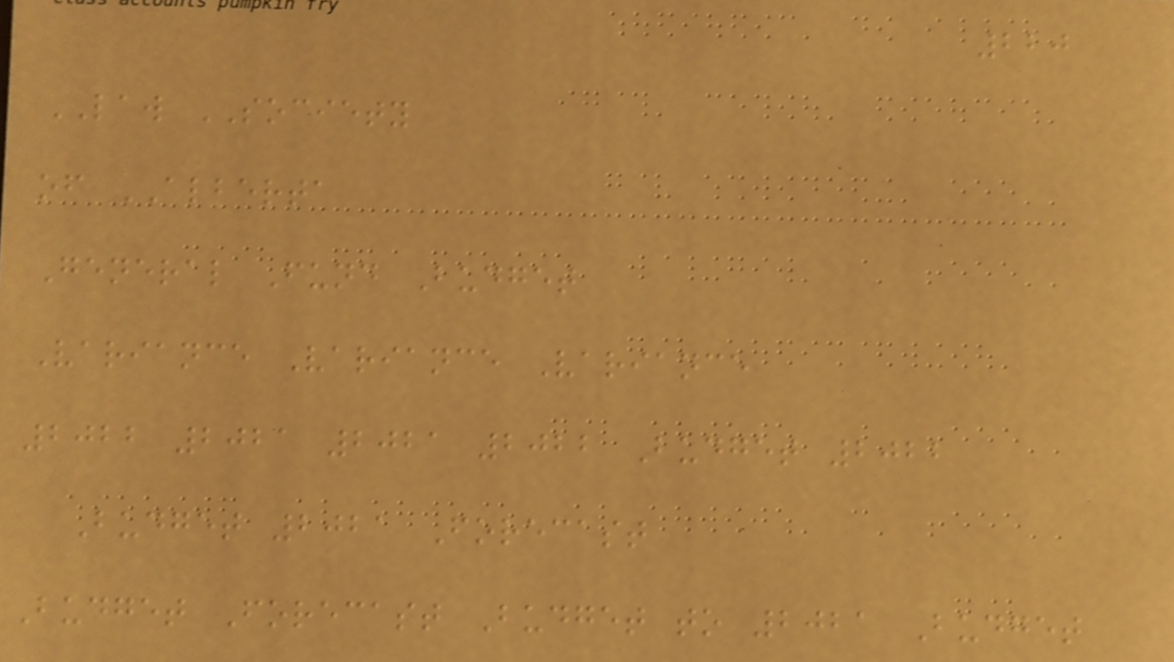220
LAW SOCIETY
of ALBERTA
General Fund Budget
Variance Variance Variance
2022 2021 2021 2022 Budget 2022
Budget 2021 Forecast
Budget Forecast Budget to 2021 Budget
